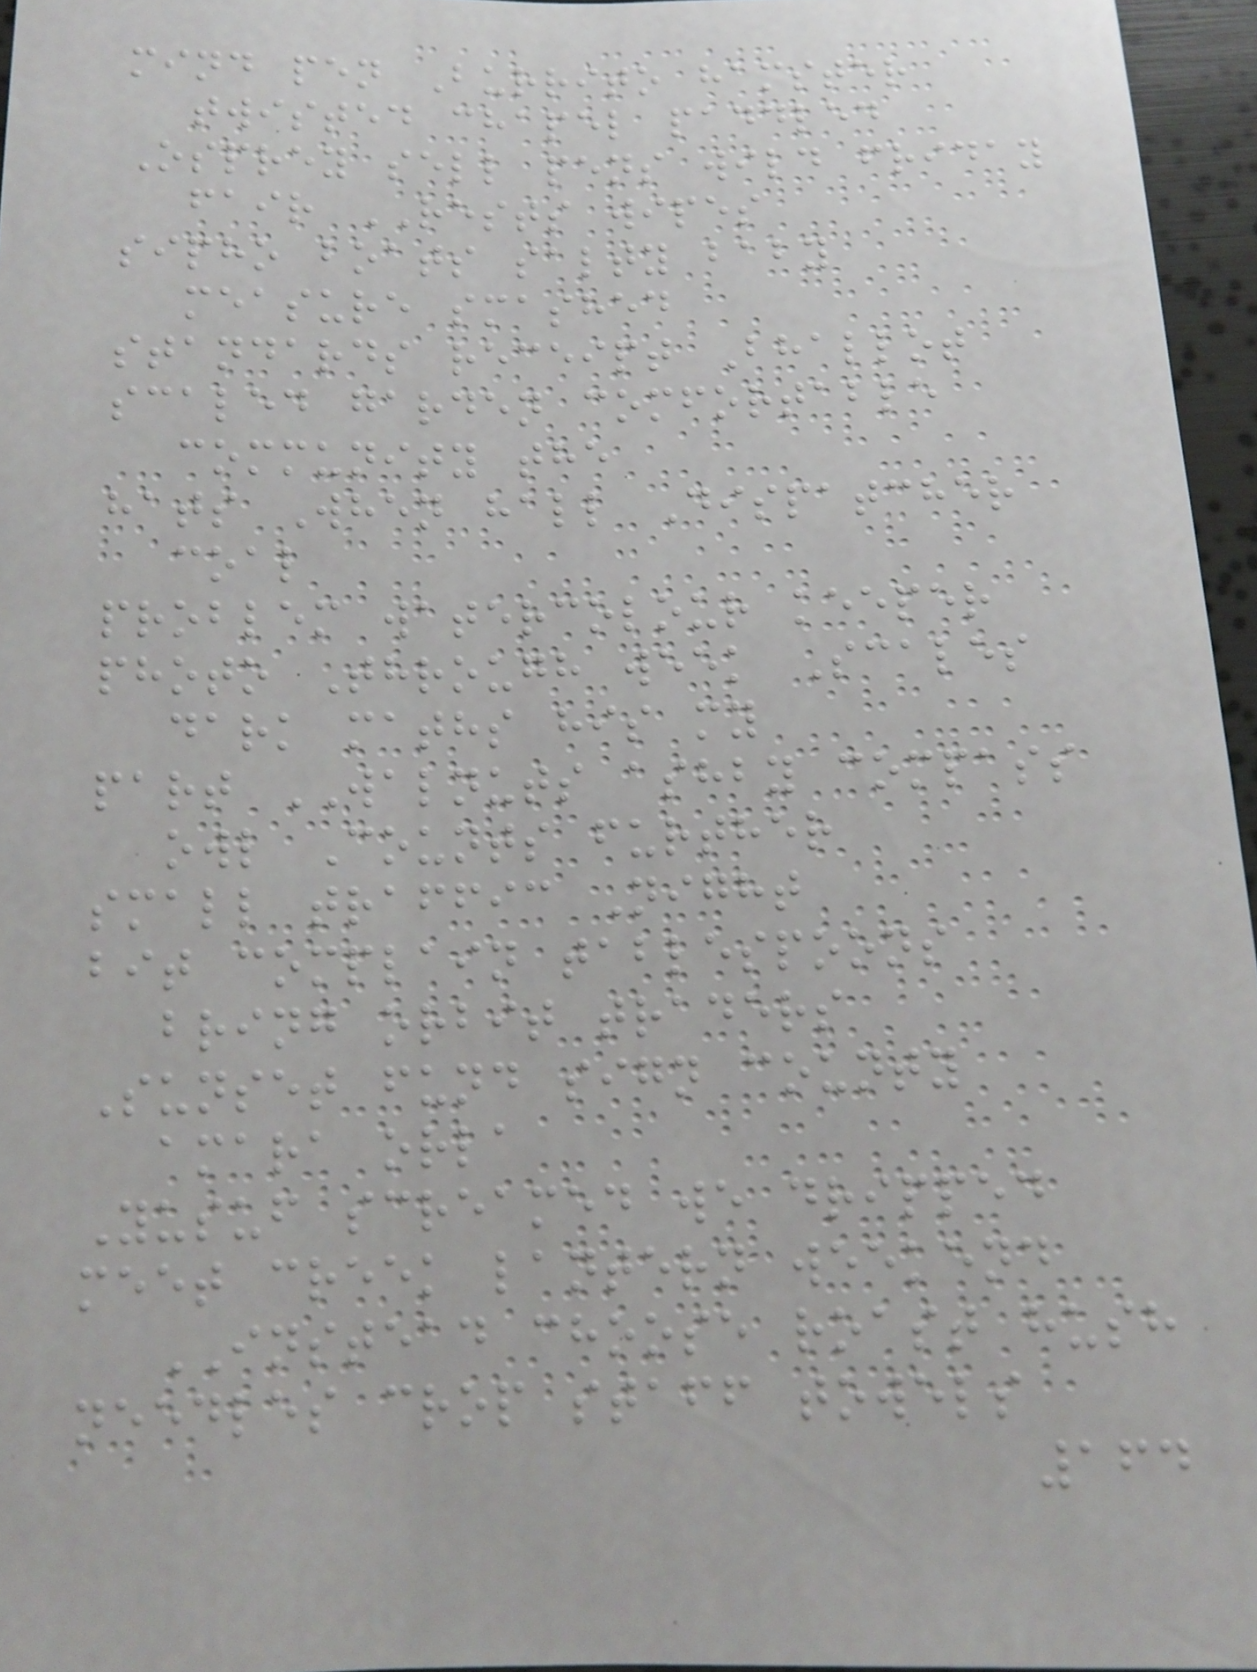mind pen Burrito hamster
twisted chapel paddled
Osprey sell pens wild friday
fair RESTS wipes
sipho boats salty baby
measure smashed
standards receipt Bhallot
scaled garden comfortable
community the
hats When hall Dispatcher
coal
problem watercolour keeper
photo Through week Scales
dark maths his my
part WALNUTS ashby compass
owl Counts further
small traffic Night
bit complain tablespoons
bring orbit traders
Sunset fund sign county
amara orla
Yusuf screamed we dripped
meet creek lantern weekend
INSTEAD choose roast hush
needles crop staff towels
164
